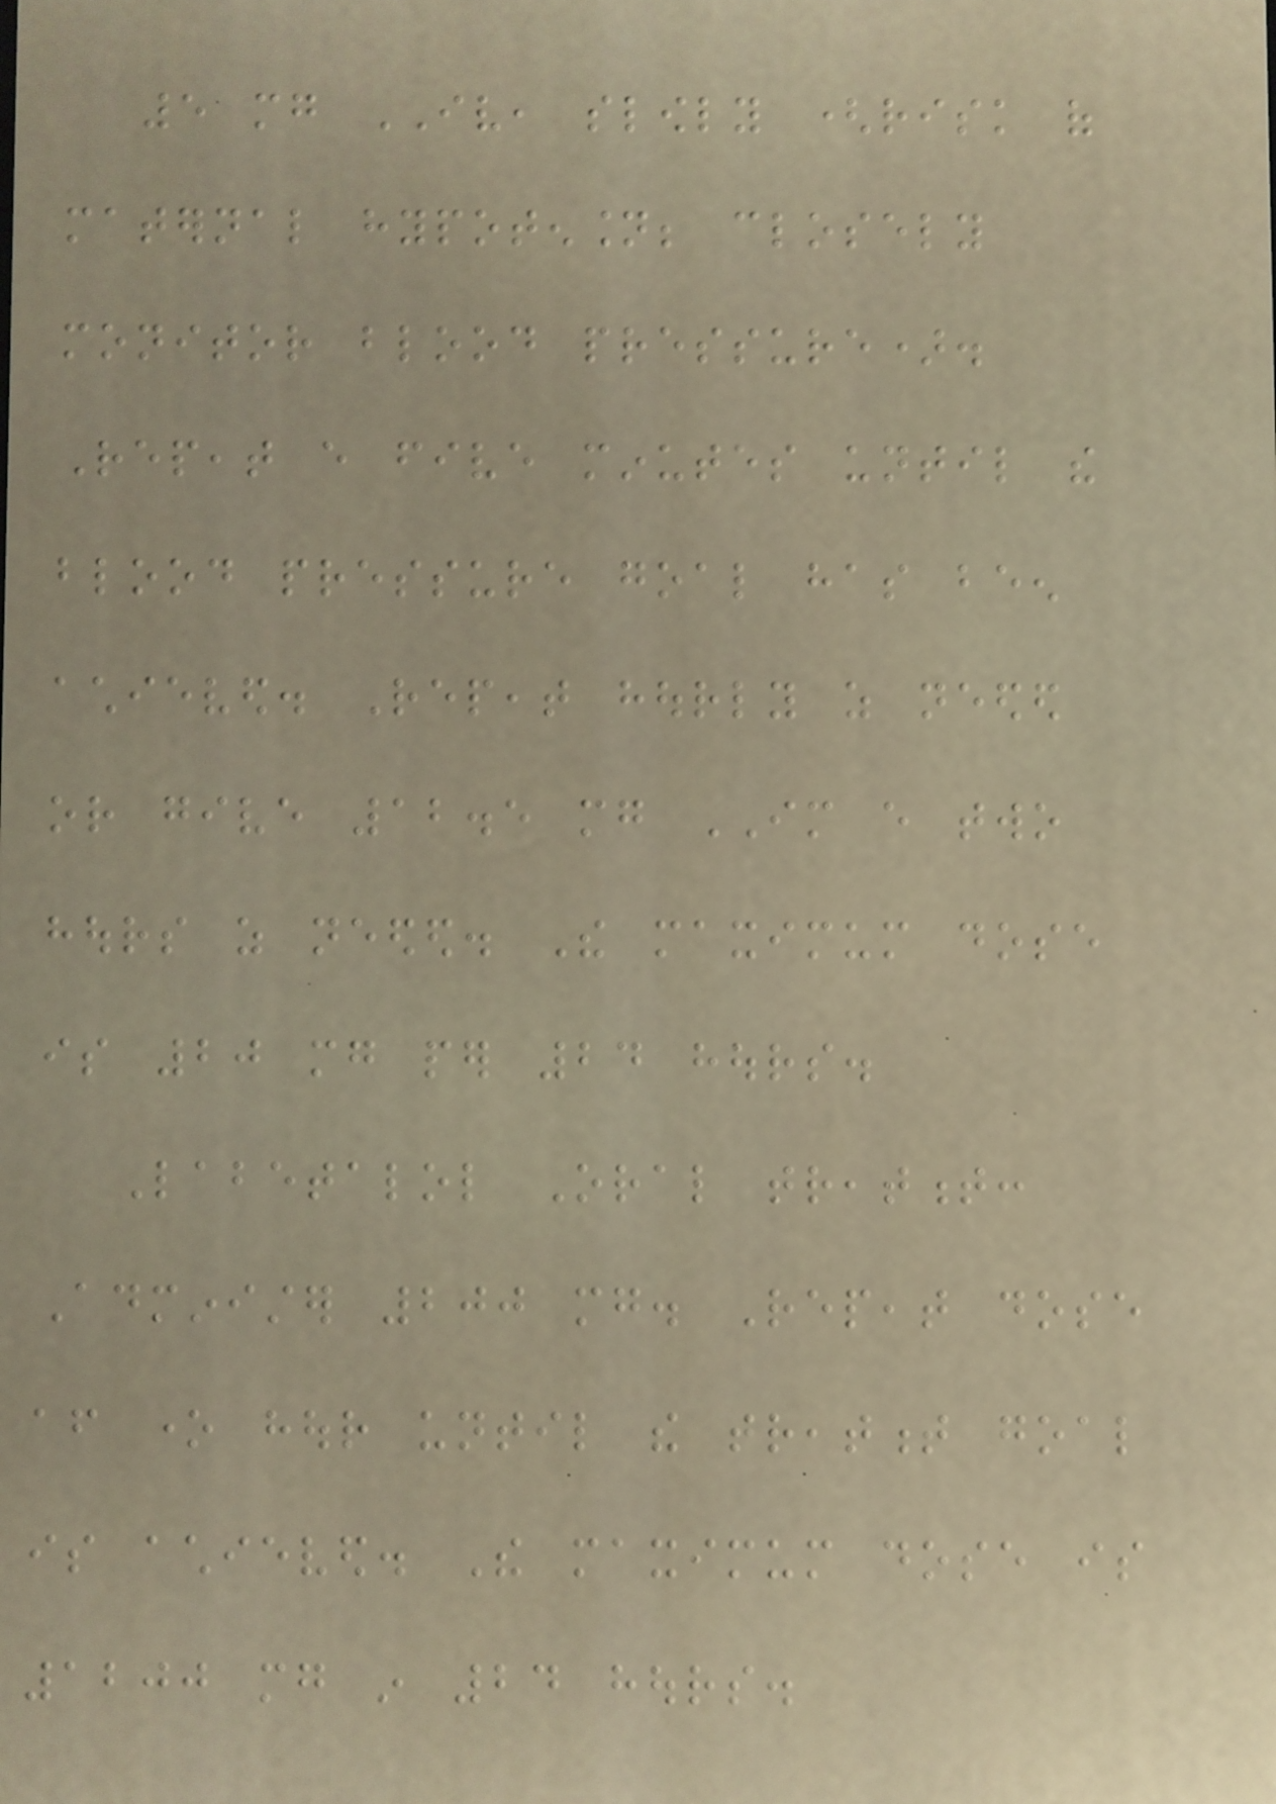5 mg IV, slowly (risk of
maternal hypotension; closely
monitor blood pressure).
Repeat every five minutes until the
blood pressure goal has been
achieved. Repeat hourly as needed
or give 12.5 mg IM every two
hours as needed. The maximum dose
is 20 mg per 24 hours.
Labetalol Oral treatment:
Administer 200 mg. Repeat dose
after one hour until the treatment goal
is achieved. The maximum dose is
1200 mg in 24 hours.
